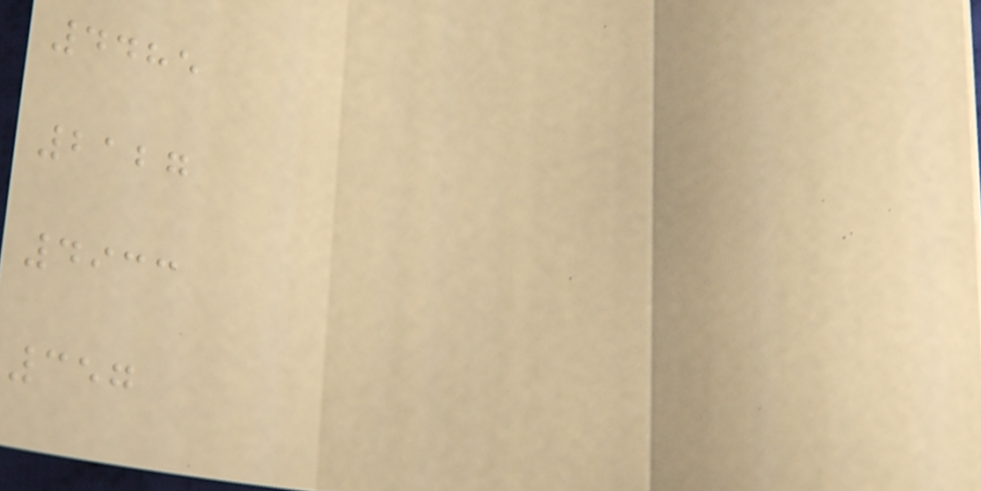4485
2127
4933
357
